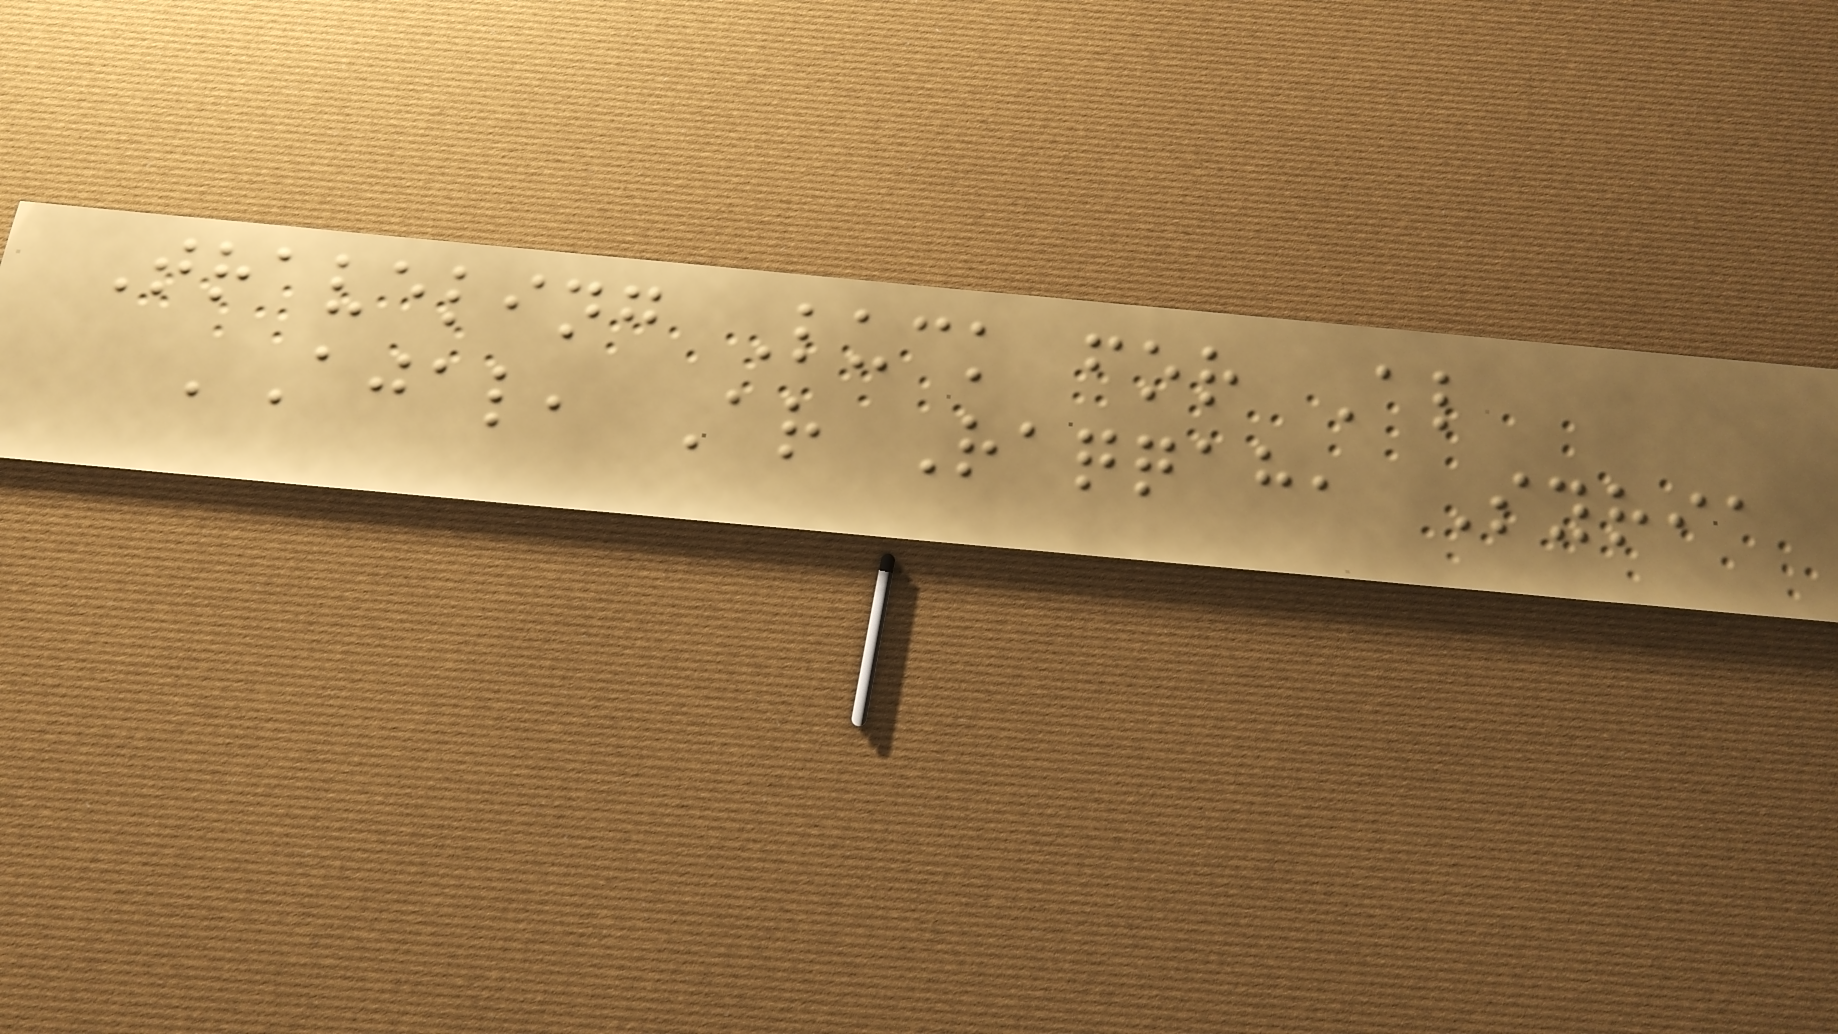Traveling Luck for Al
'Ajal, Ar Raqqah, Syria
